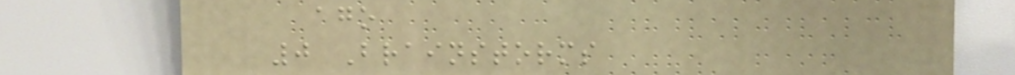ago
0 Brainstorms
